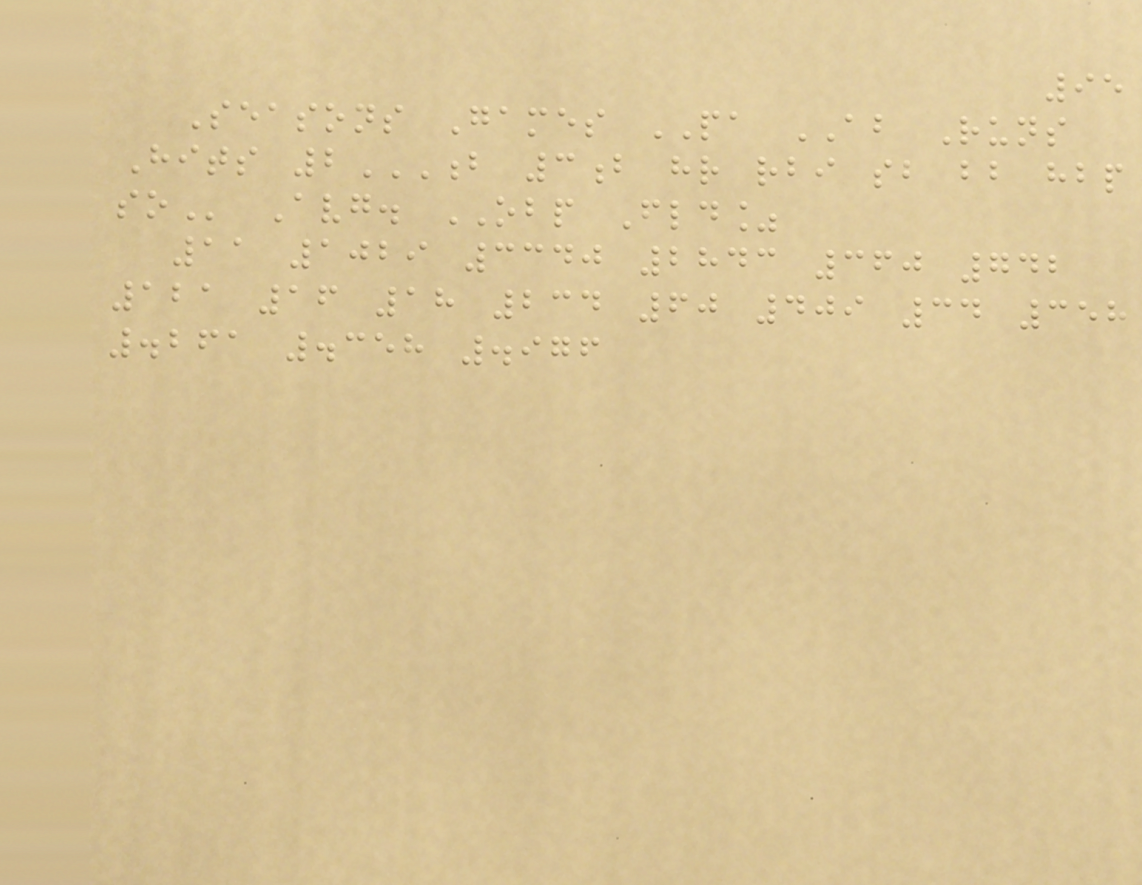95
Seasons Games PA AB Runs
Hits 2B 3B HR RBI SB BB HBP
SO Avg. OBP Fld%
11 1029 3340 2843 360 742
121 16 18 234 60 409 34 358
.261 .358 .976
